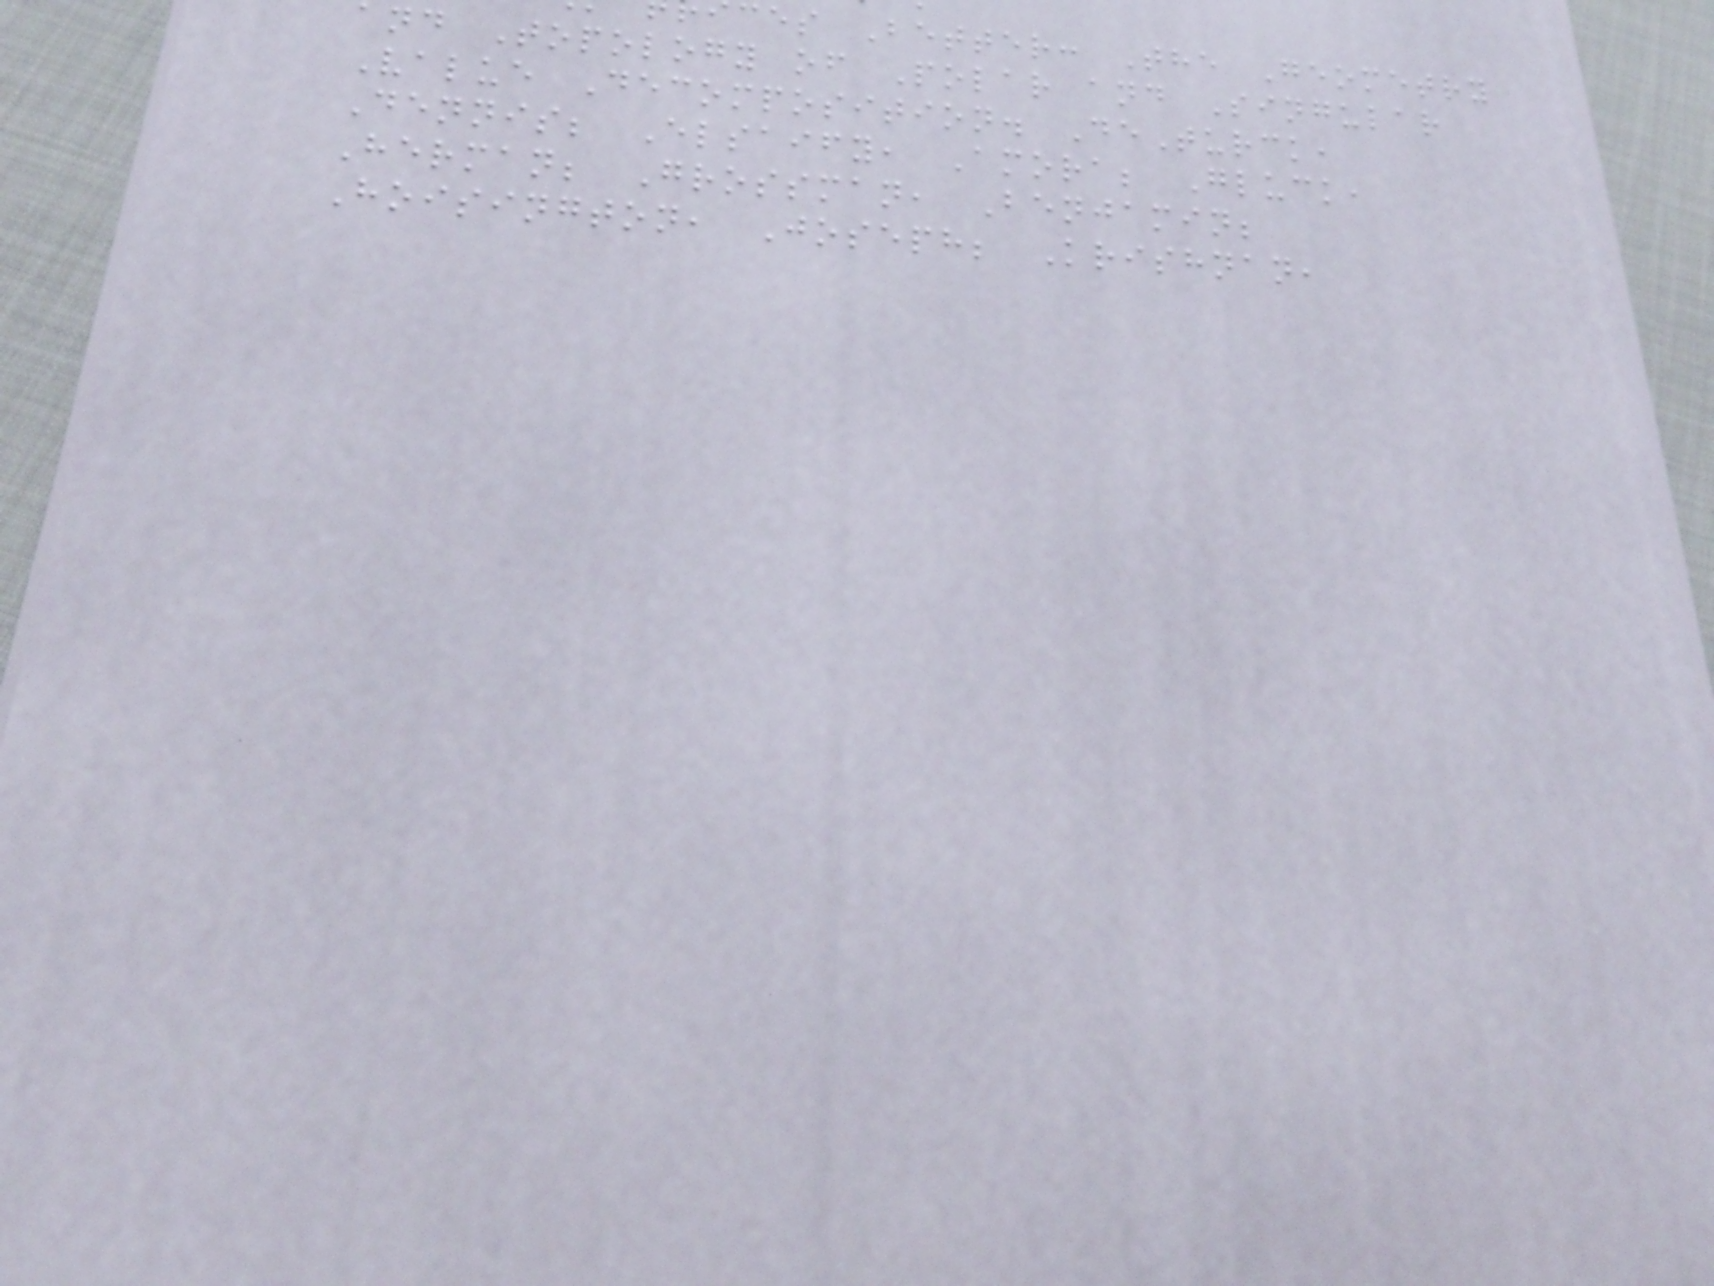ces Better: The Geometry
and Topology of Polar and Singular
Value Decomposition. DeTurck,
Dennis; Elsaify, Amora; Gluck,
Herman; Grossman, Benjamin;
Hoisington, Joseph; Krishnan,
